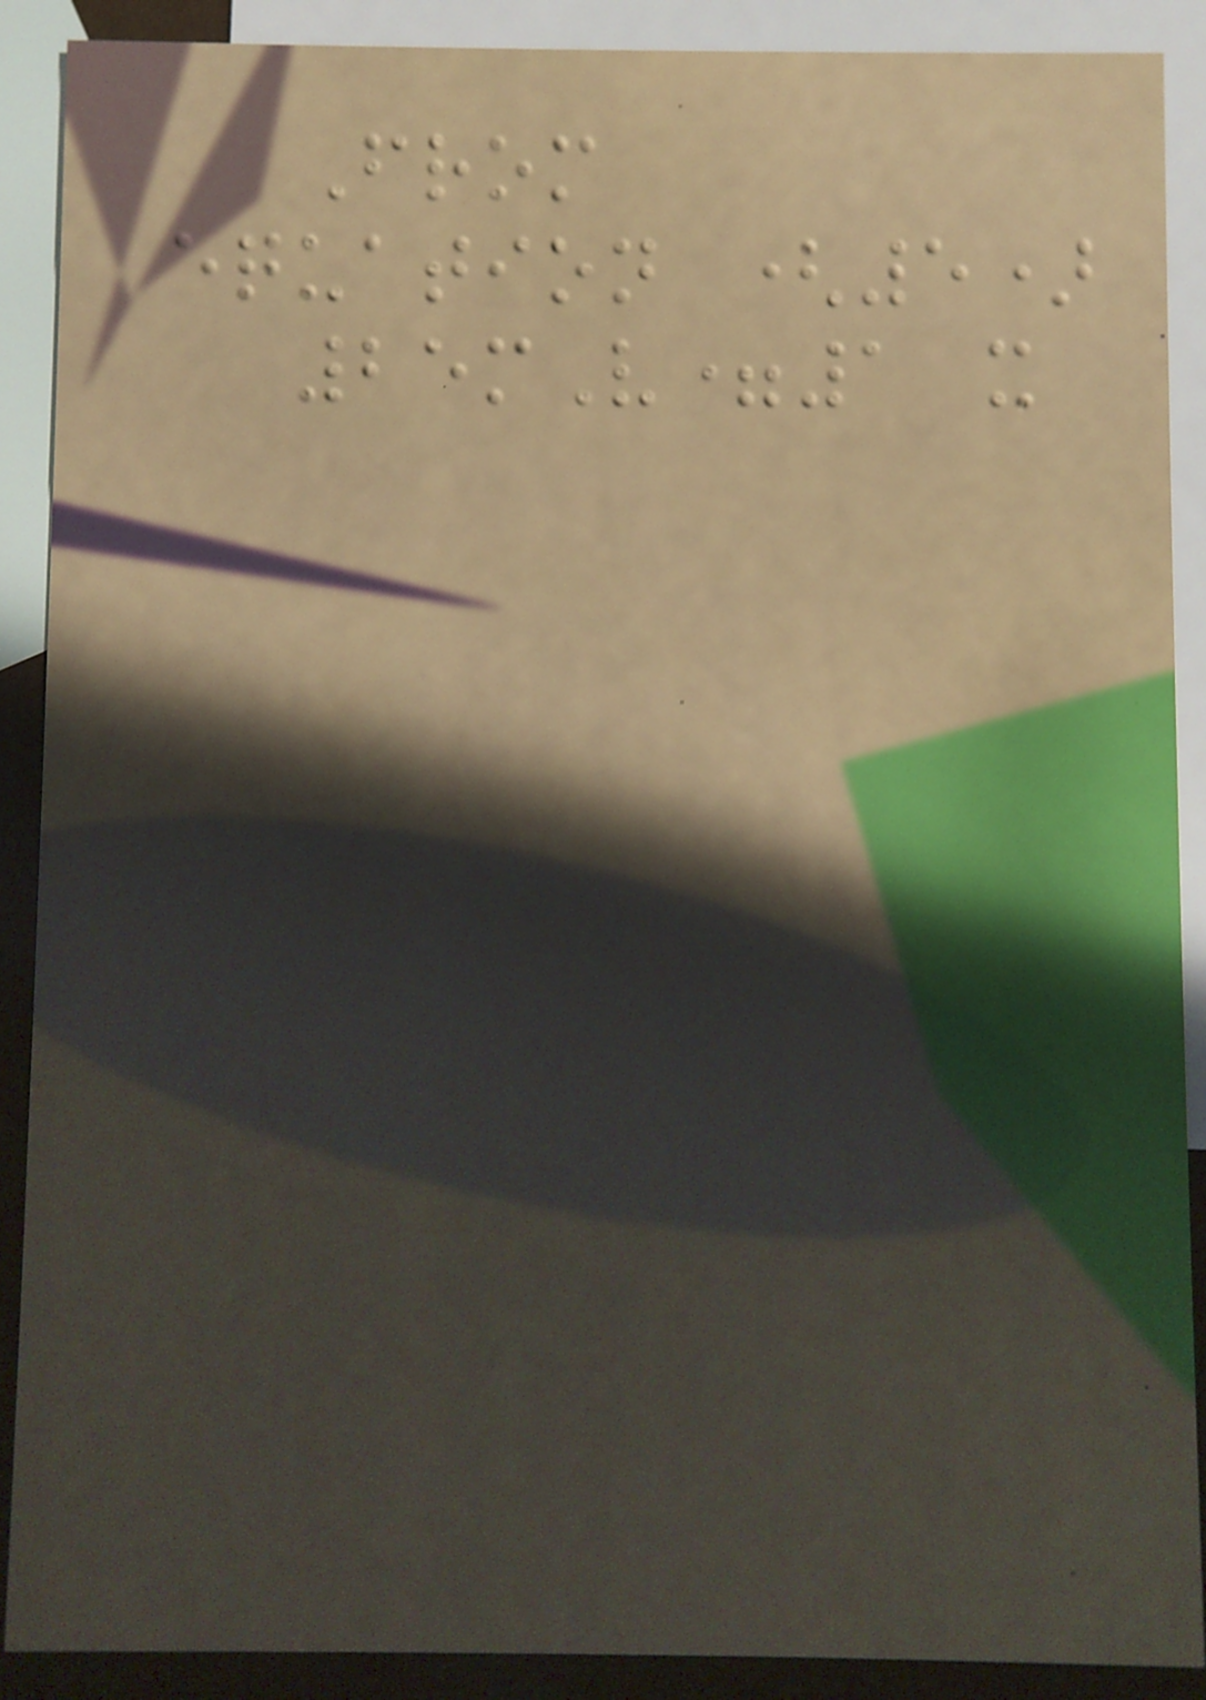From
equation (5)
25mV=1 x
